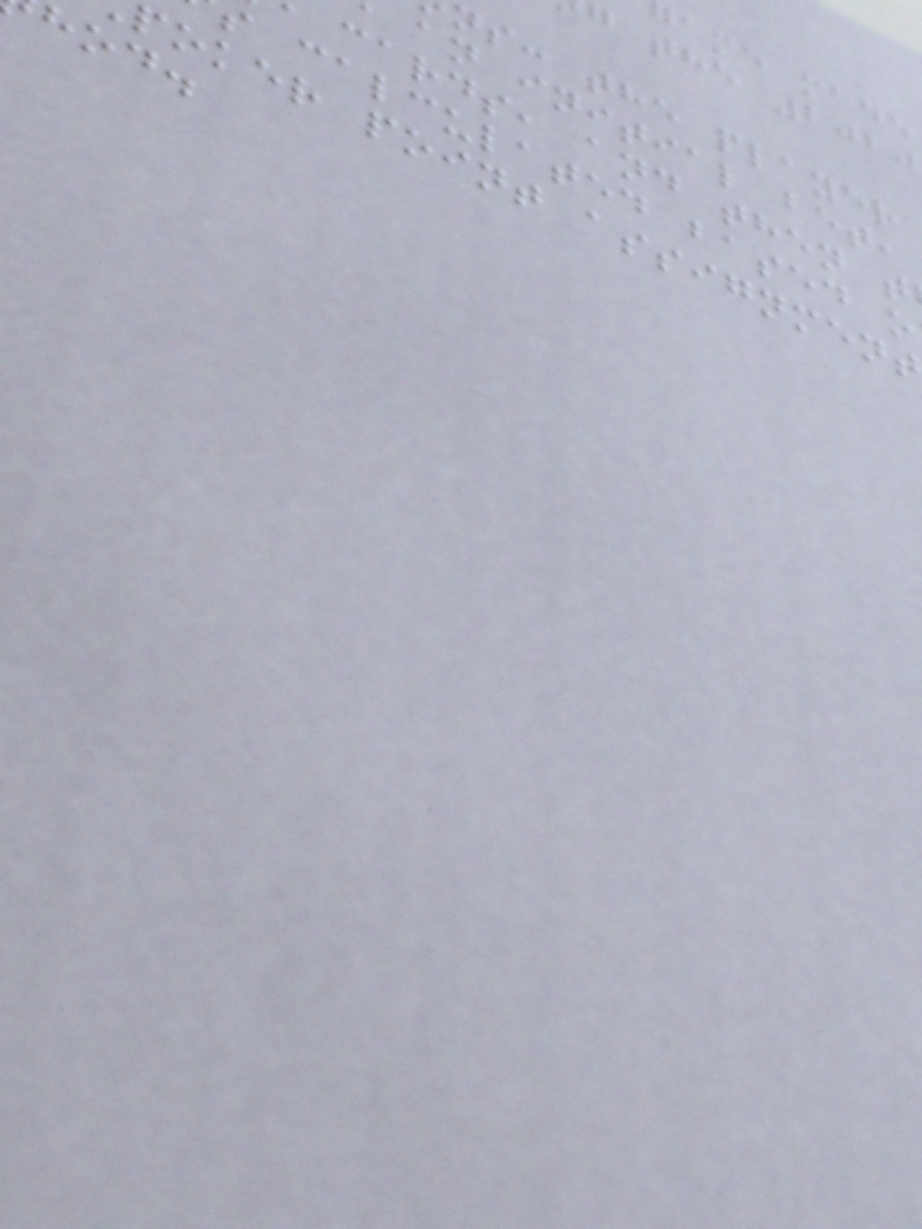ame made
g the 2020
ns: the player
an initial bet,
cards, and then t
s calculated based o
poker point assignment
hod.
